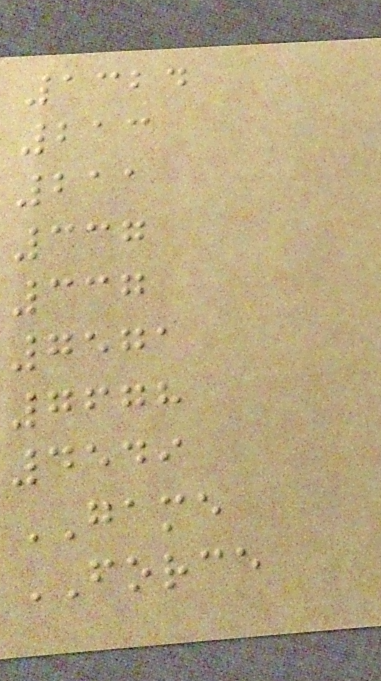1324
213
211
337
337
7571
7678
4549
GAME
FORCE
